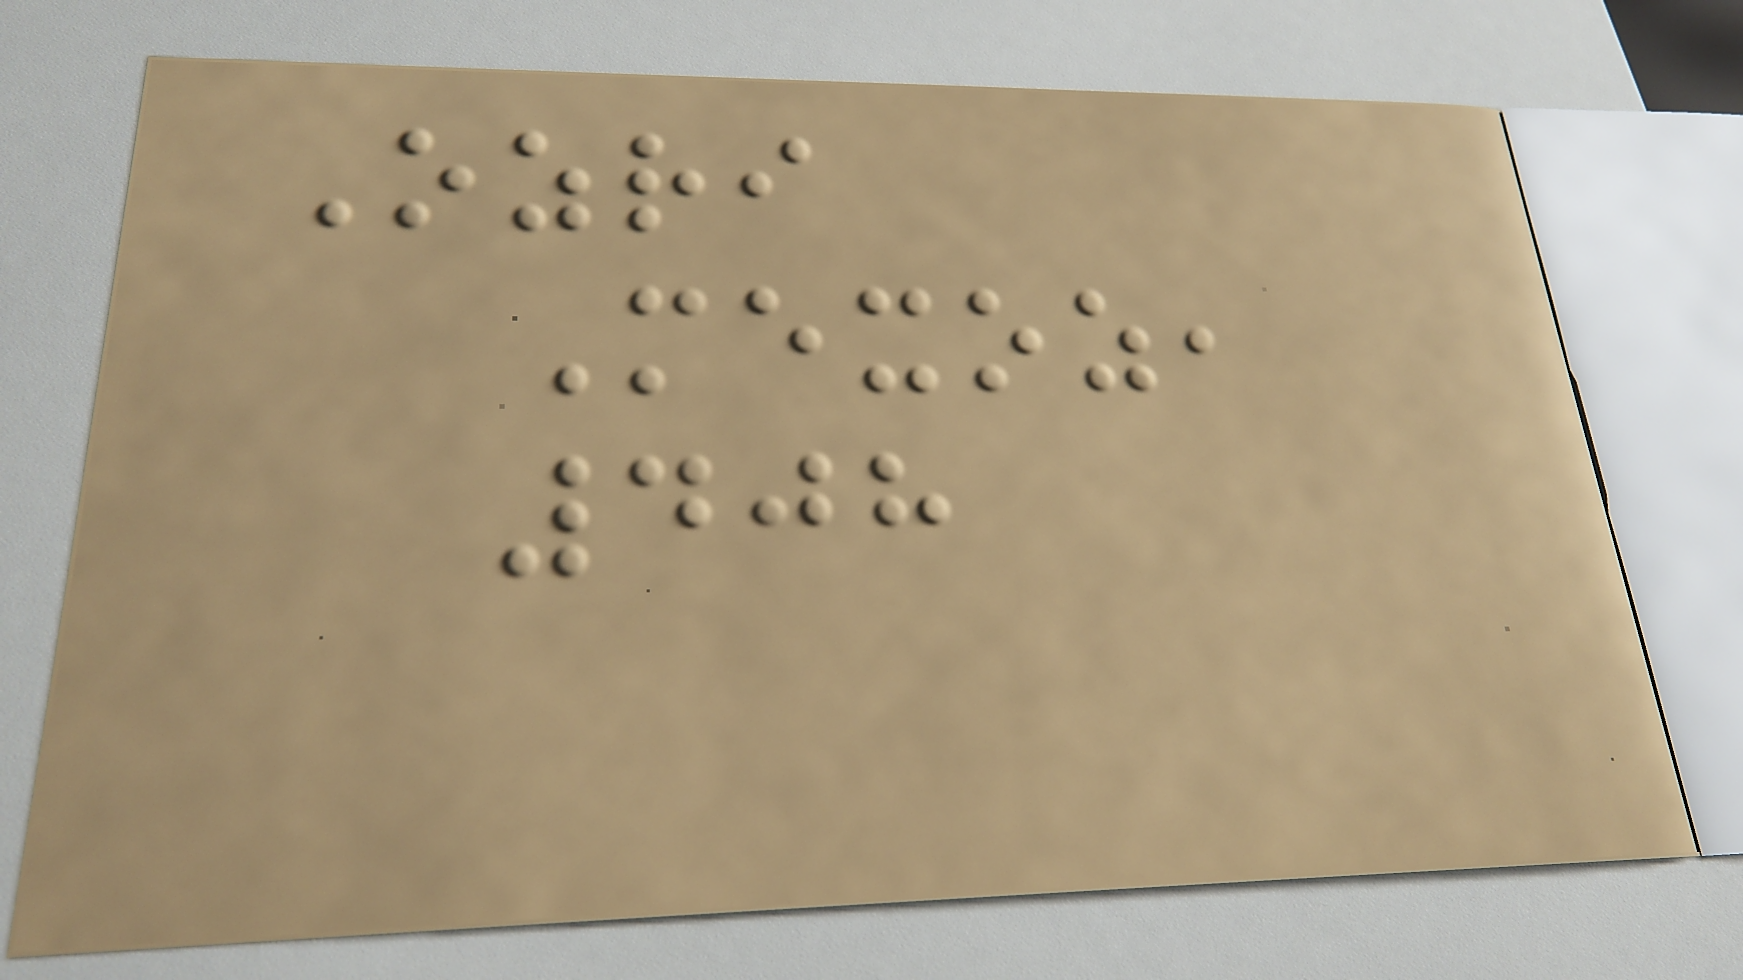Ozri
Mexoz,
408
